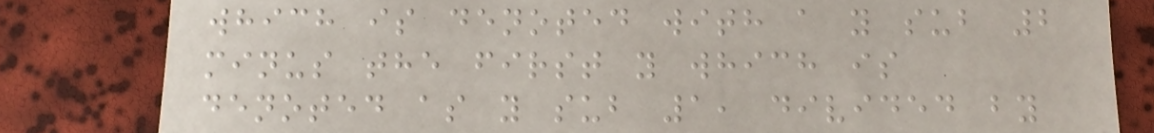which is denoted with a y sub 2
minus the first y which is
denoted as y sub 1, divided by
